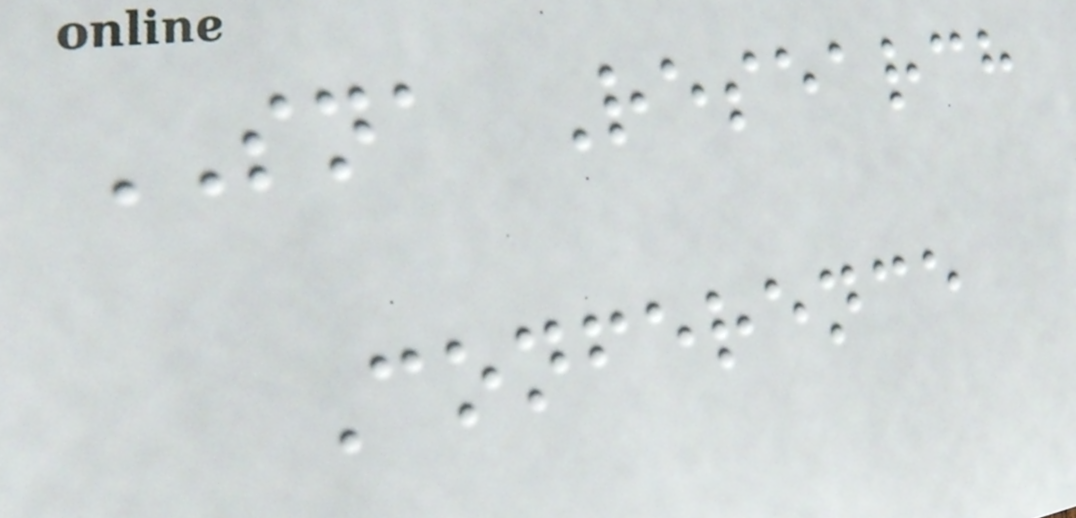SNA Research
Conference
